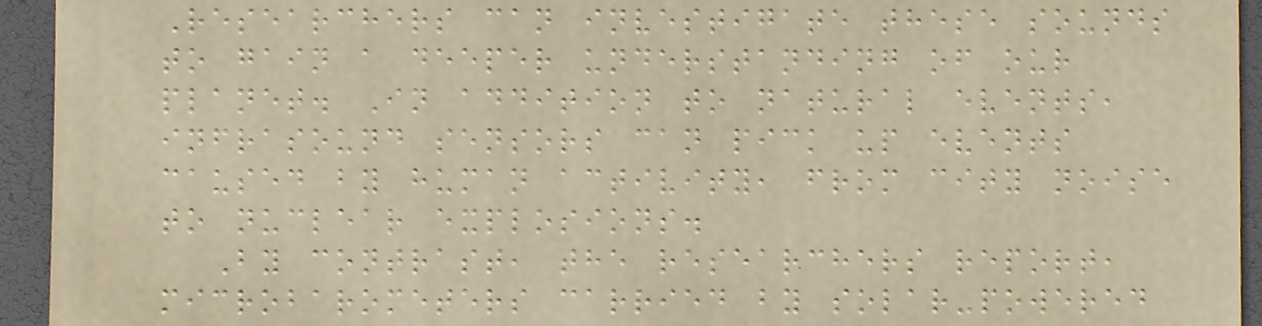Researchers can investigate these sounds
to gain a deeper understanding of our
planet. In addition to natural events,
infrasound sensors can pick up events
caused by human activity, from city noise
to nuclear explosions.
By contrast, the researchers report,
microbarometers carried by solar-powered
